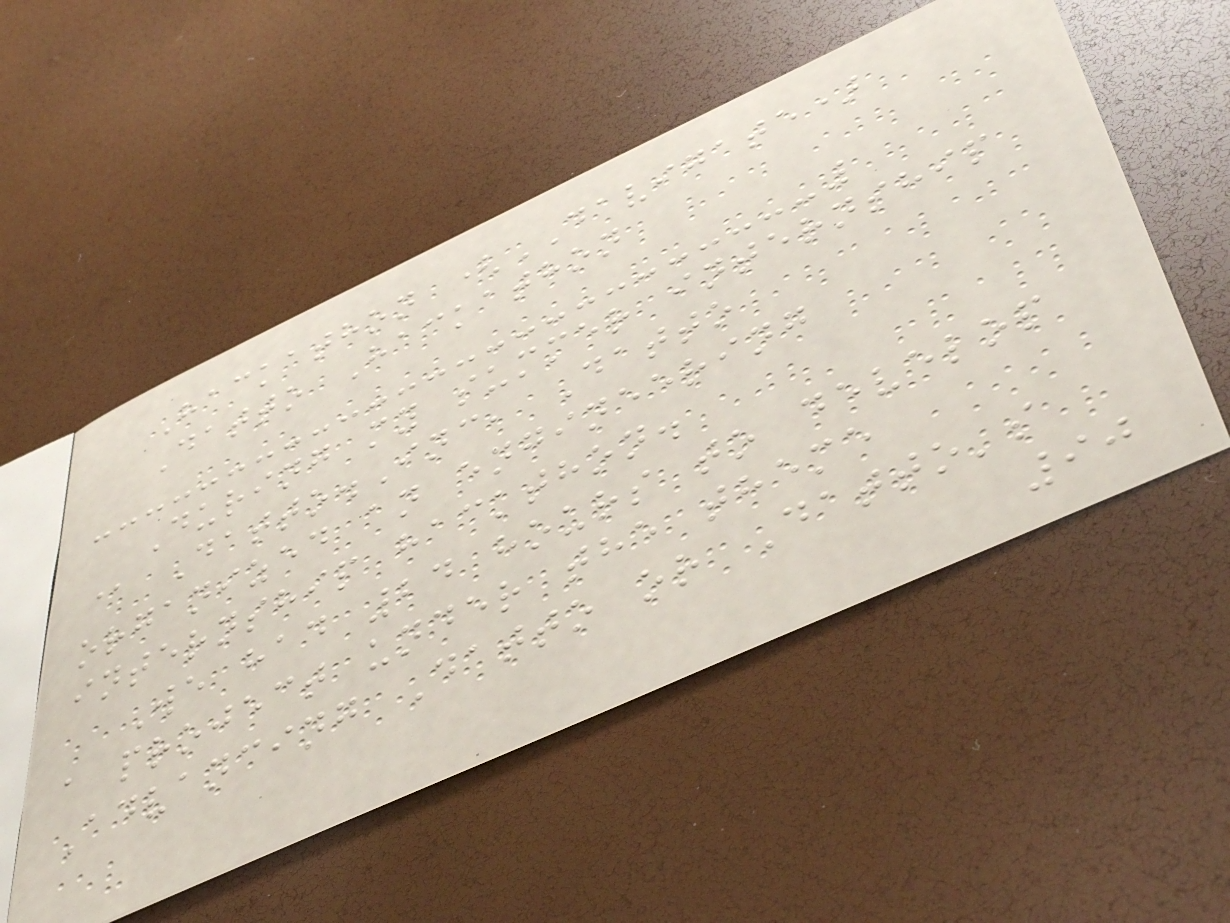Hackathon (DAVIGATE)
Datto Hackathon
During my summer internship
@ Datto.Inc, Datto
organized an engineering
internship hackthon.
We had 24 hours to develop
a project under the theme
Advancing Datto or Datto's
90
